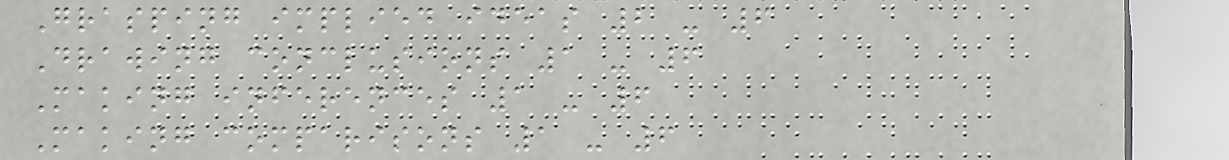Grasping implied ideas 2 - 6
Drawing conclusions 1 - 6
Making inferences 1 - 6
Making comparisons 1 - 6
